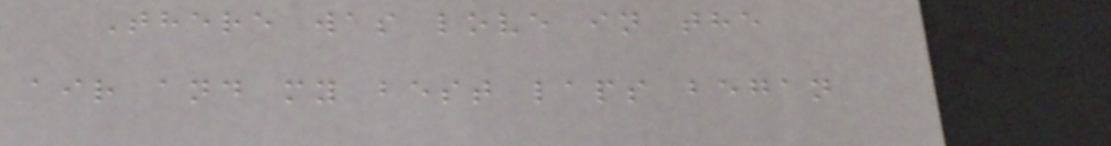There was love in the
air and my best laps began
